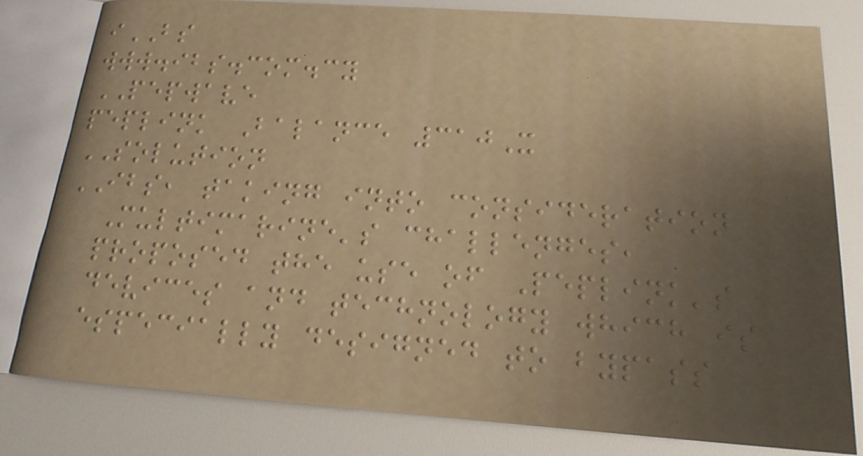iBS
www.ibs.com.cy
PEPWAVE
peplink Balance 310X
SOLUTION
IBS, taking into consideration
Multimarine's challenges,
proposed the use of Peplink's
devices and technology which is
especially designed to bypass
